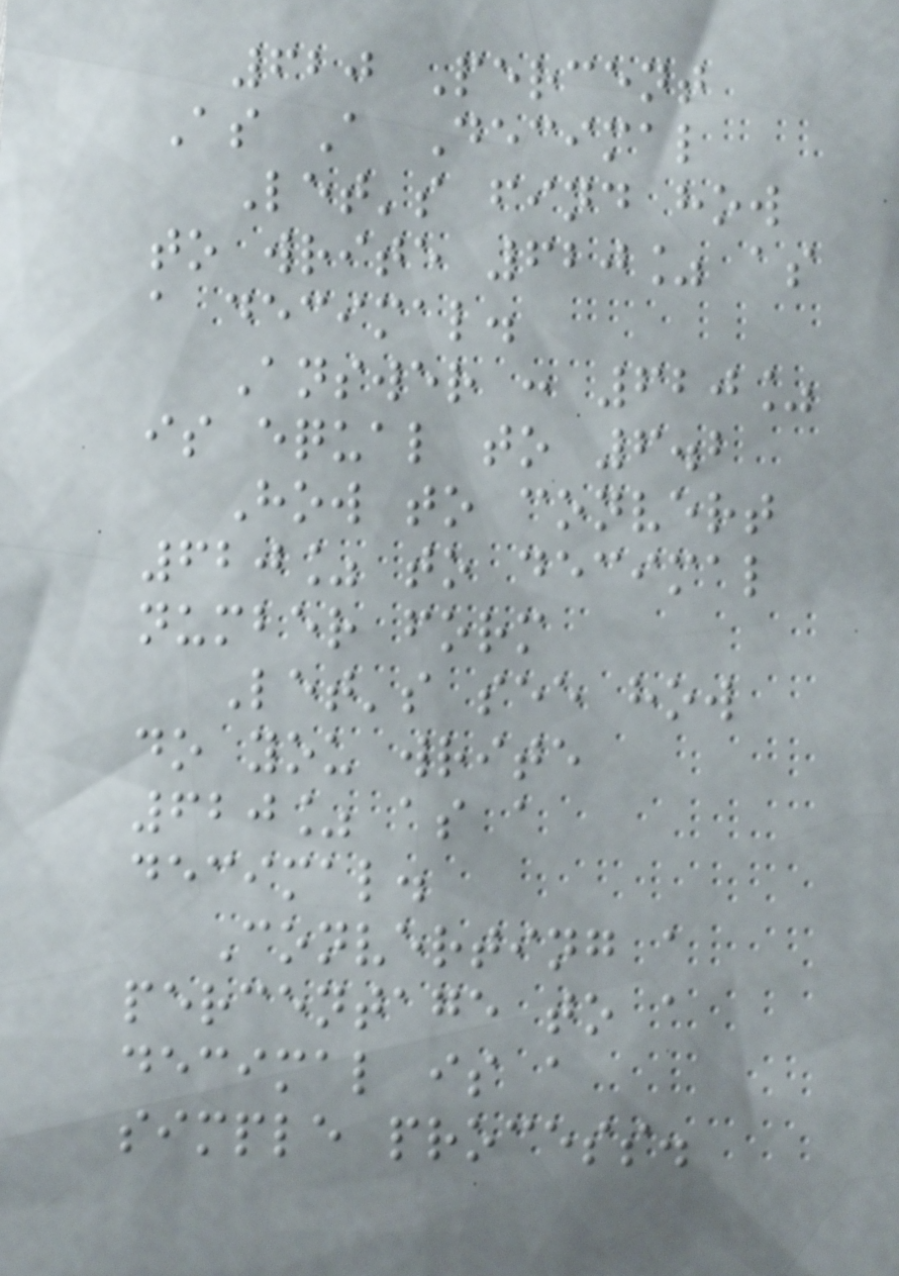620 Percent
As A Decimal
Let's find how
to write 620% as
a decimal.
Answer : 620%
is equal to 6.2
How to convert
620% to decimal
number form
Let's see how
do you write
620% as a
decimal.
Converting a
percentage to a
decimal is a
simple process.
